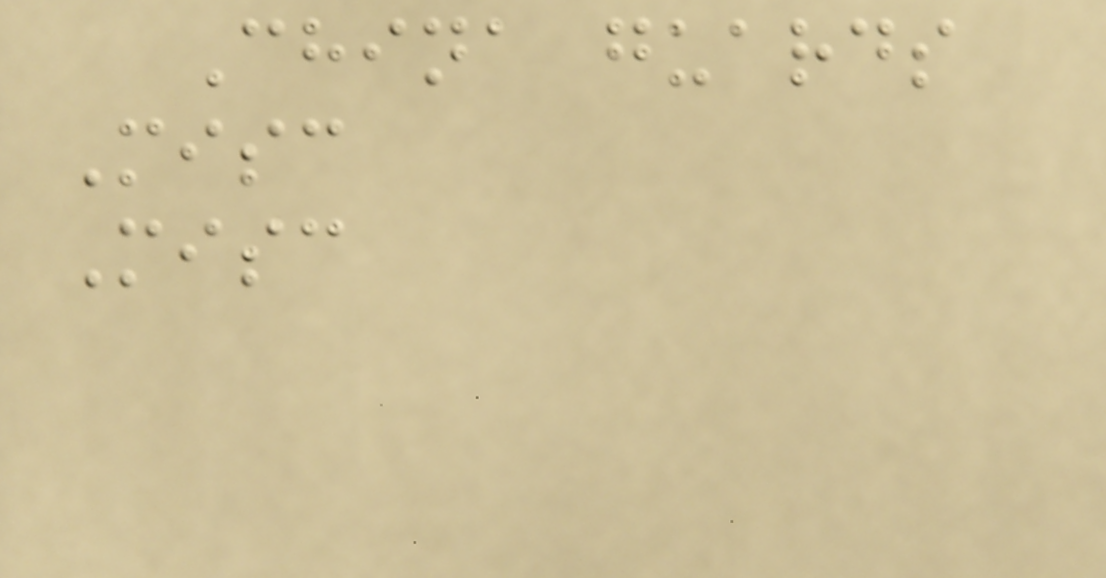China guards
Misc
Misc
